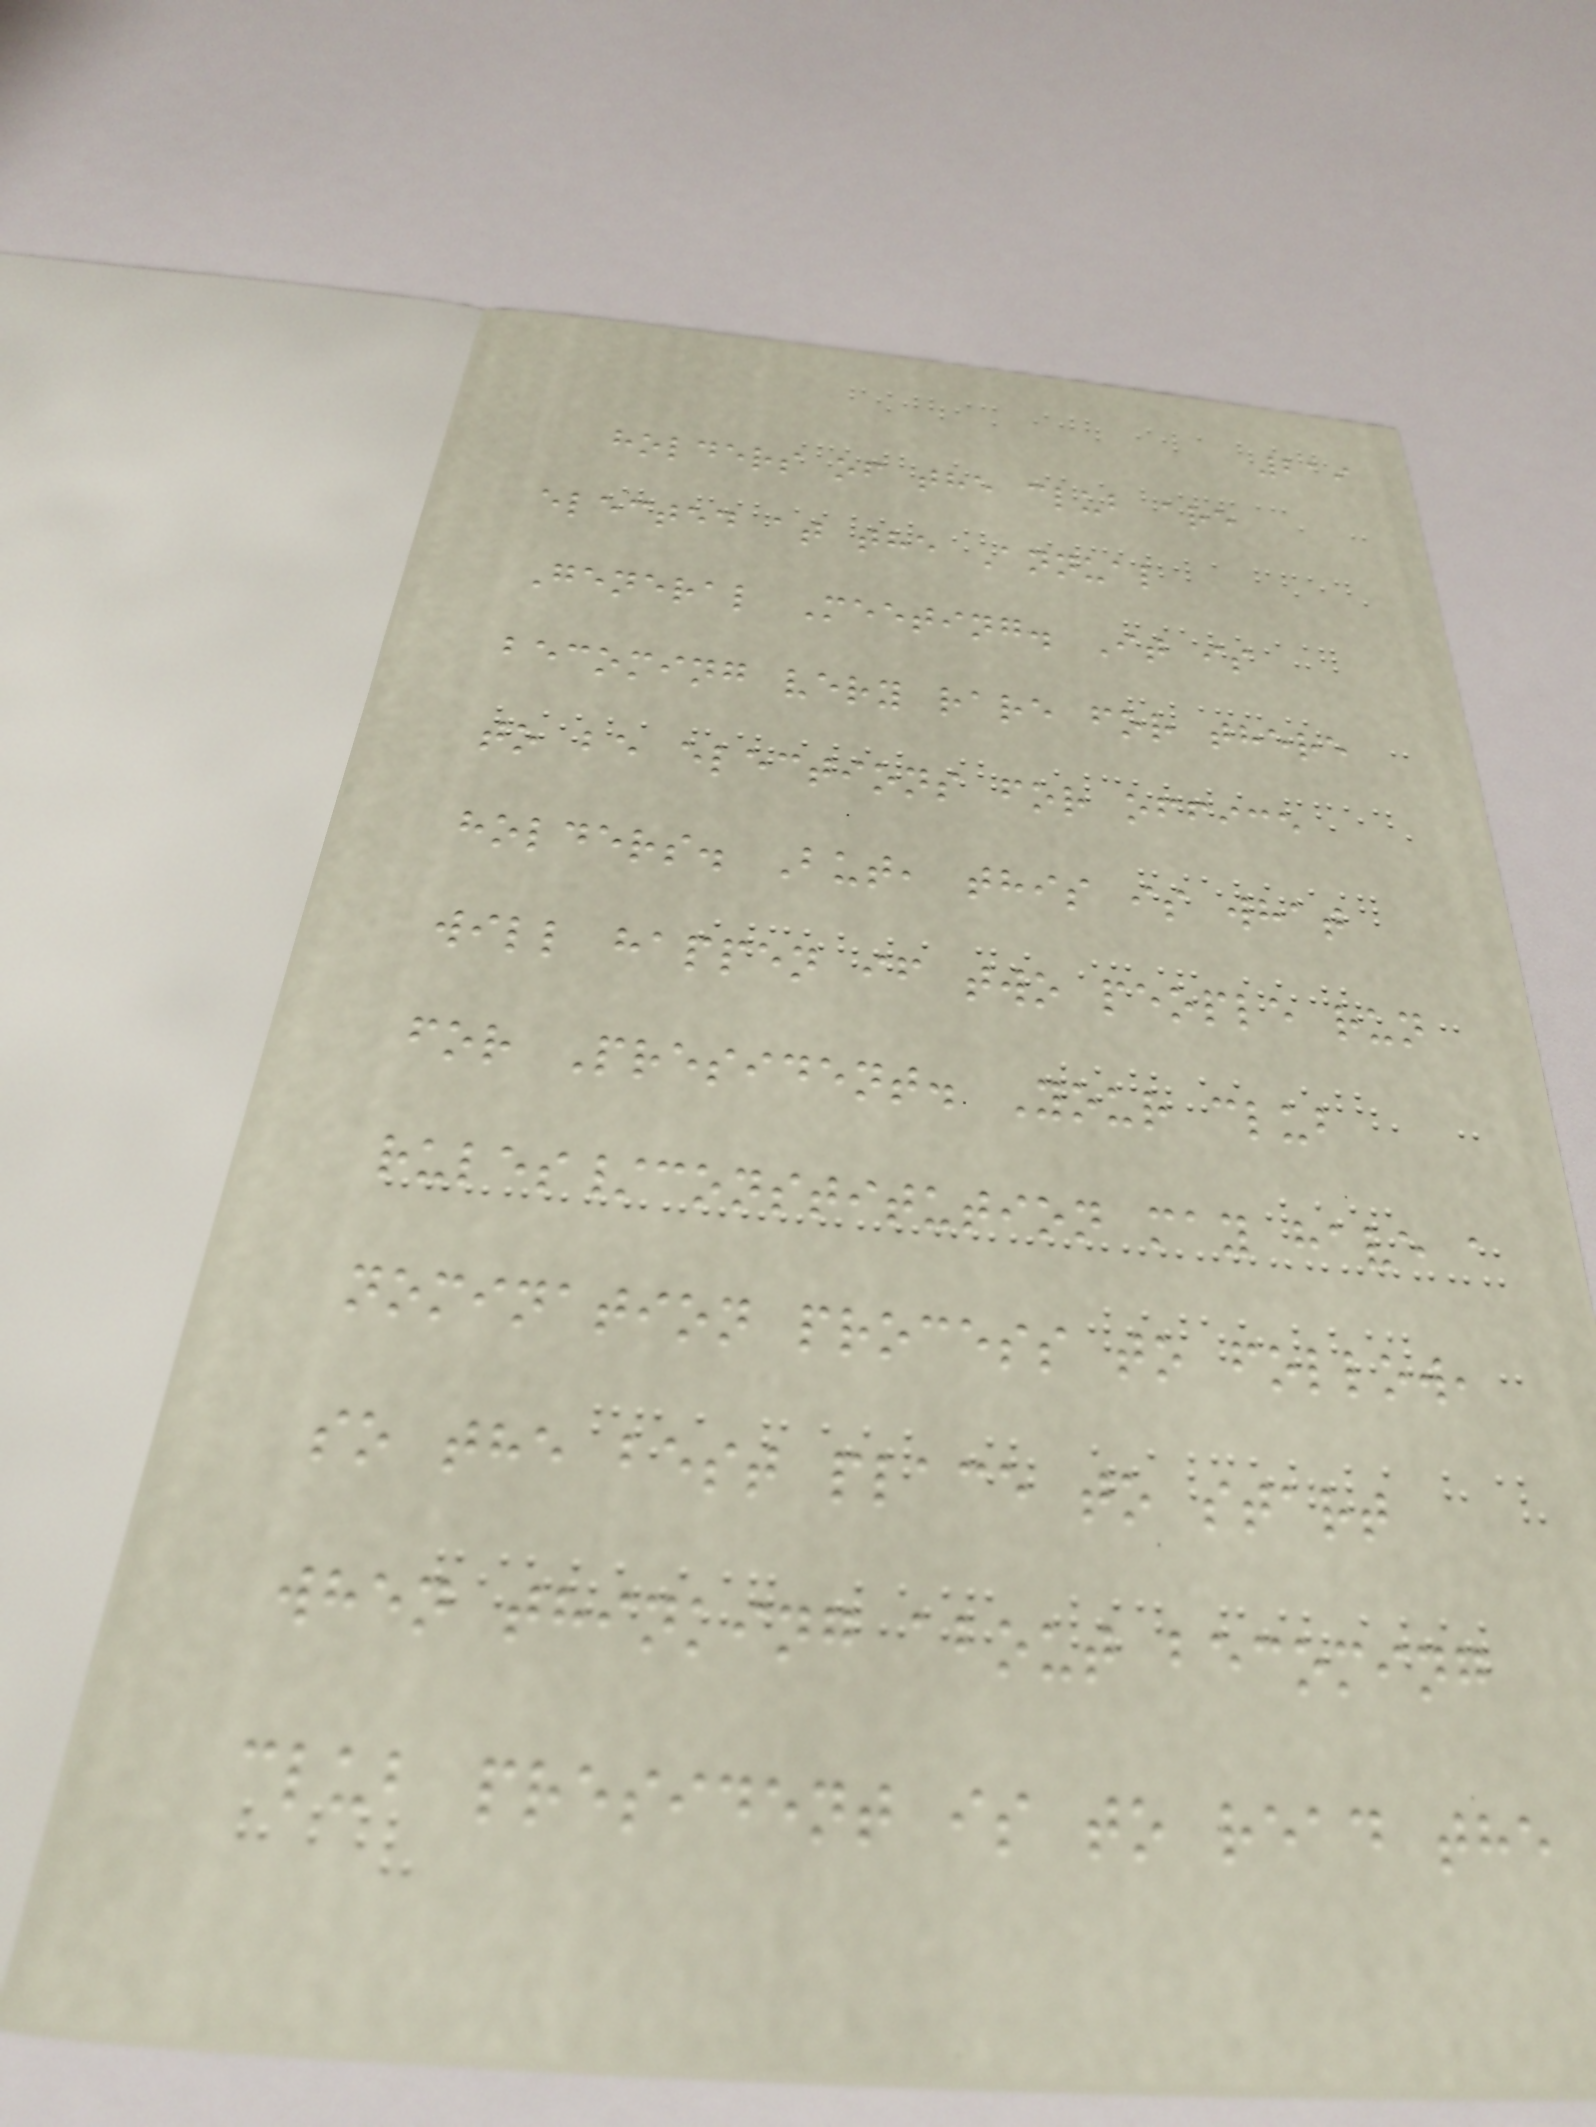219
holders of the club are
elected at the Annual
General Meeting. It is
becoming very rare for there
to be elections for office
holders. But, this is what
will happen if two people run
for President. Your club
rules/constitution may have a
nomination process to follow,
so the best place to start
when thinking about becoming
club president is to read the
